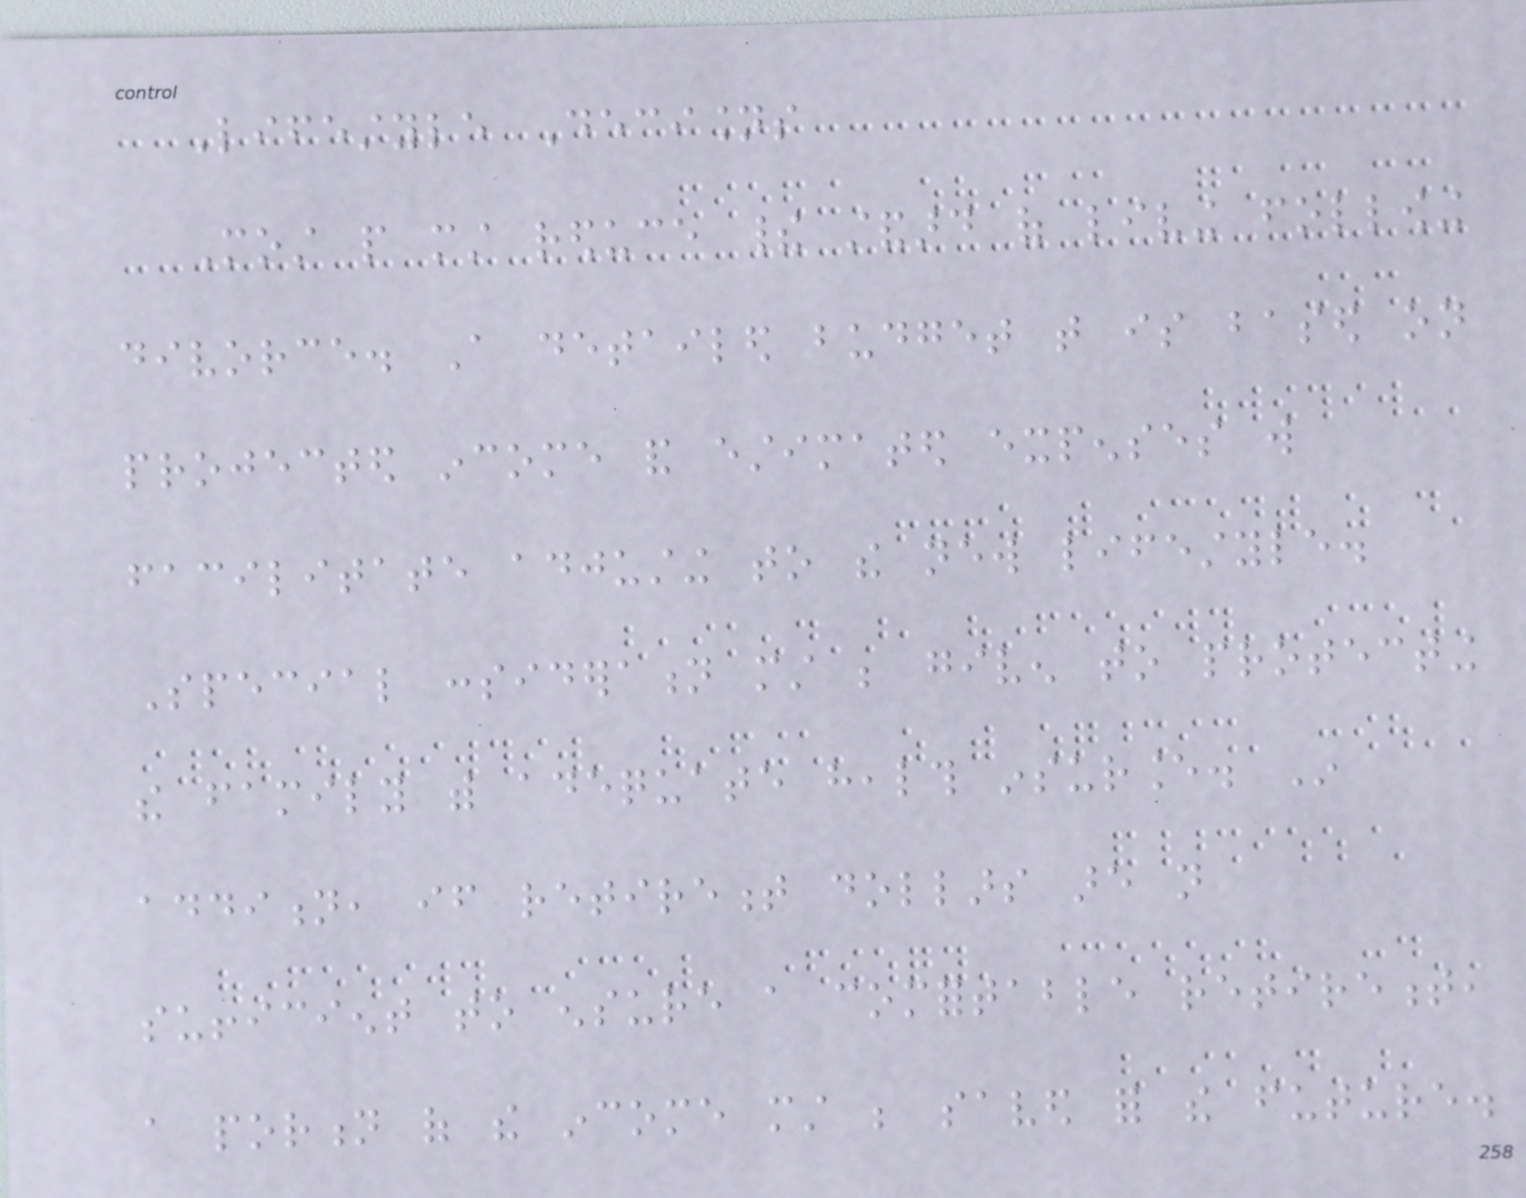Lifestyle Decisions
Most people must reduce their standard of living following
divorce. A detailed budget that is based on
projected income and estimated expenses will
facilitate adjusting to the new lifestyle.
Special consideration must be given to protecting
the family with adequate health insurance. In
addition, if retirement dollars are not
sufficient to ensure a comfortable retirement,
a portion of the income must be saved for the future.
